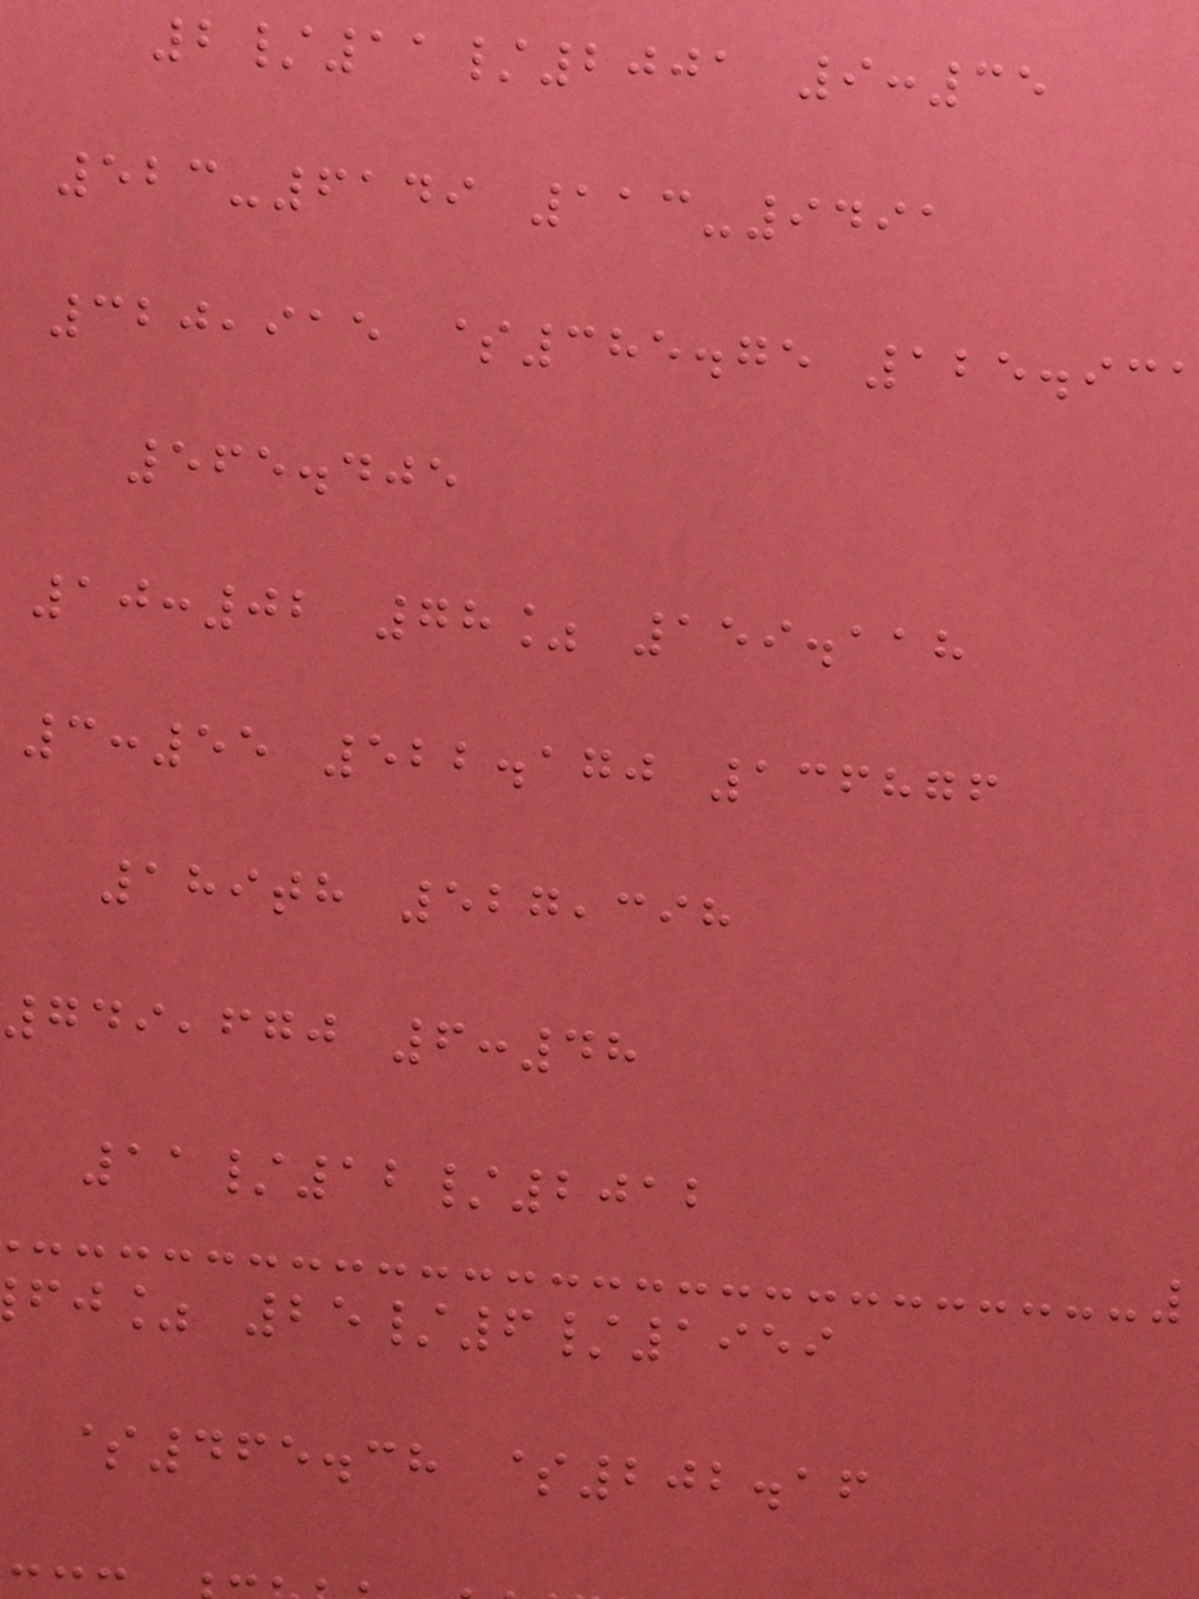2/11/2001 9:35
523-6149 113-9491
320,915 $385.75 125.93
565.405
10:02 78% 159.118
3:55 522.170 136876
189th 527,398
749,670 6:48
11/12/2012
fj% 25/6/1959
$465.38 $202.16
